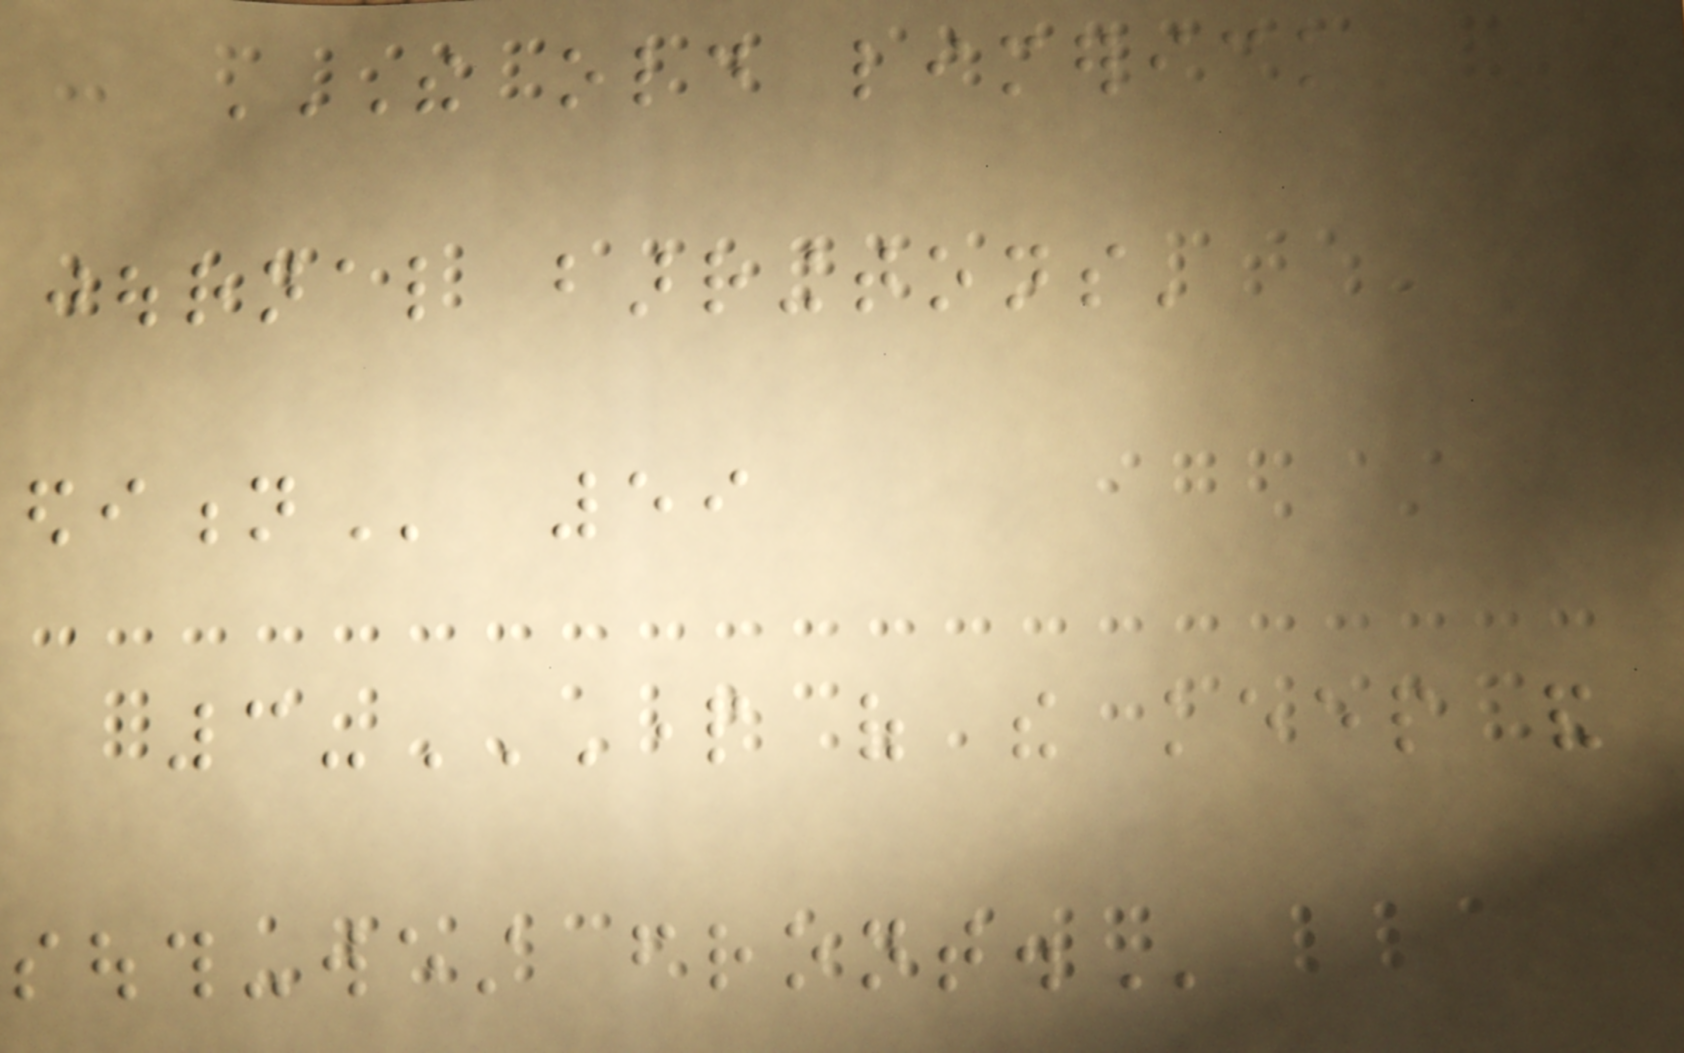THE OLD LIMERICK
JOURNAL BARRINGTONS'
EDITION 59
3-PART OF THE KEEP AND
SOUTH-WEST FRONT.
